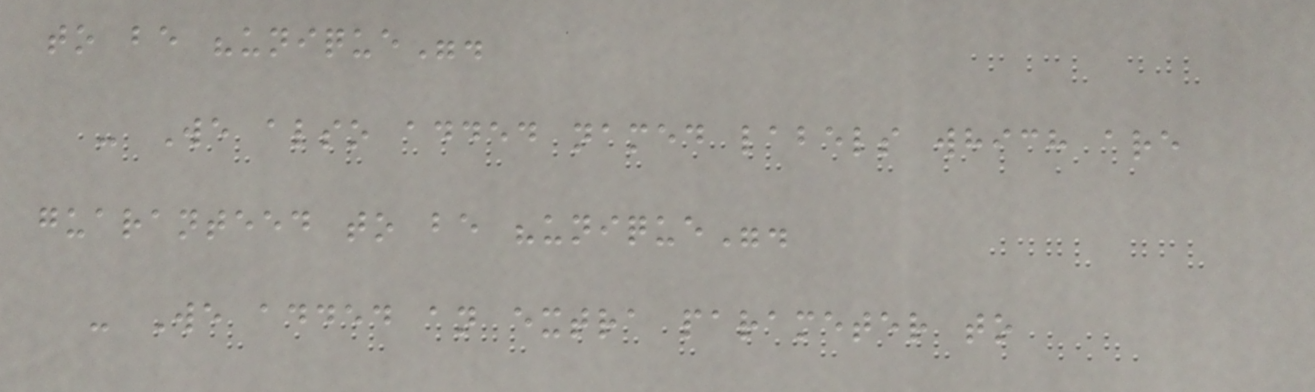to be "unique".
- We also added named labels which are
guaranteed to be "unique".
- We added an extra parameter to
